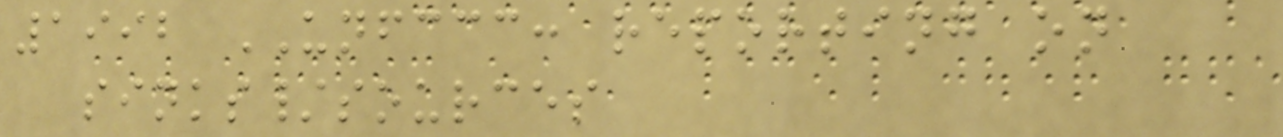1992 UNFCCC: reporting on
sinks/sources
